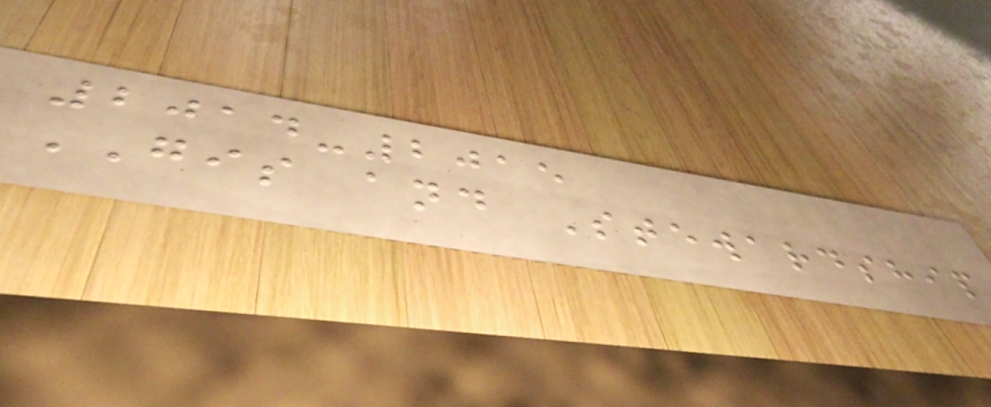2014-2015
GIS and Stewardship
